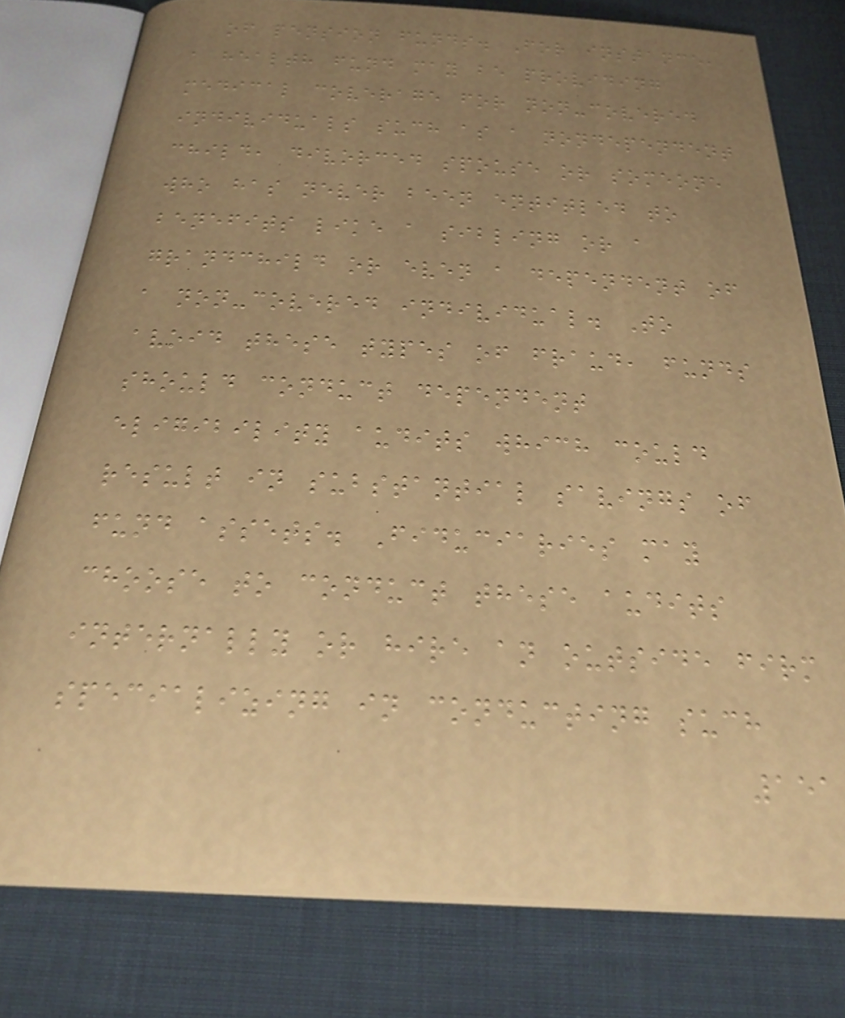of pension funds. For instance,
a health fund may be providing
medical coverage for non-covered
individuals such as a nondependent
child, divorced spouse or someone
who has never been entitled to
benefits like a sibling or a
grandchild or even a dependent of
a non-covered individual. To
avoid these types of fraud, funds
should conduct dependent
eligibility audits which could
result in substantial savings of
fund assets. Fiduciaries may
choose to conduct these audits
internally or hire an outside firm
specializing in conducting such
151
